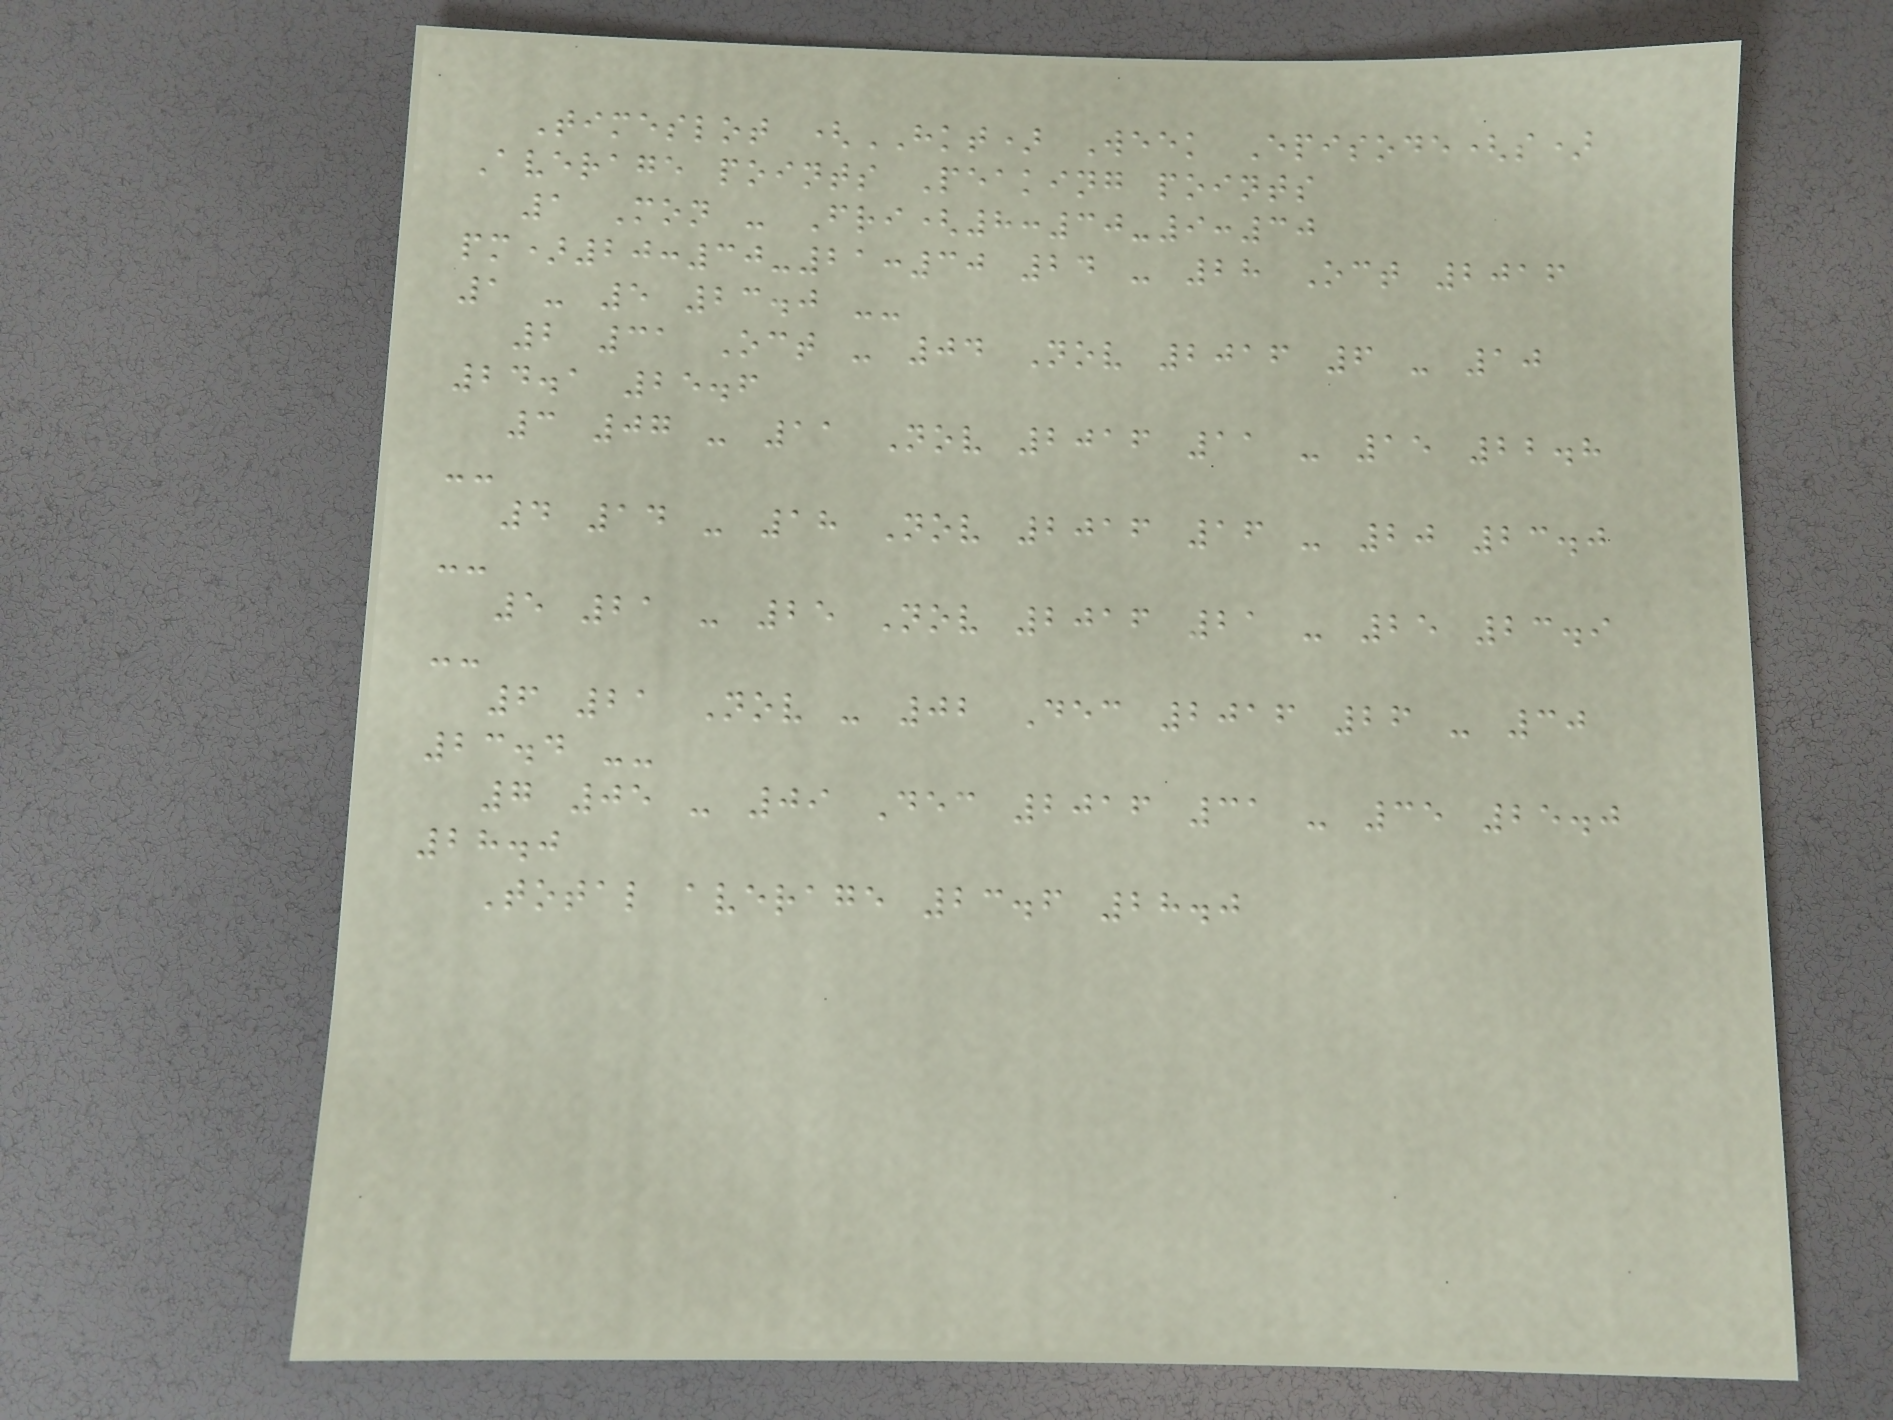Timeslot (HKT) Week Episode(s)
Average points Peaking points
1 Mon - Fri(8:30-9:30
pm)20:30-21:30 24 - 28 Oct 2016
1 - 5 23.0 --
2 31 Oct - 04 Nov 2016 6 - 10
24.1 25.6
3 07 - 11 Nov 2016 11 - 15 22.8
--
4 14 - 18 Nov 2016 16 - 20 23.0
--
5 21 - 25 Nov 2016 21 - 25 23.9
--
6 21 Nov - 02 Dec 2016 26 - 30
23.4 --
7 05 - 09 Dec 2016 31 - 35 25.0
28.0
Total average 23.6 28.0
